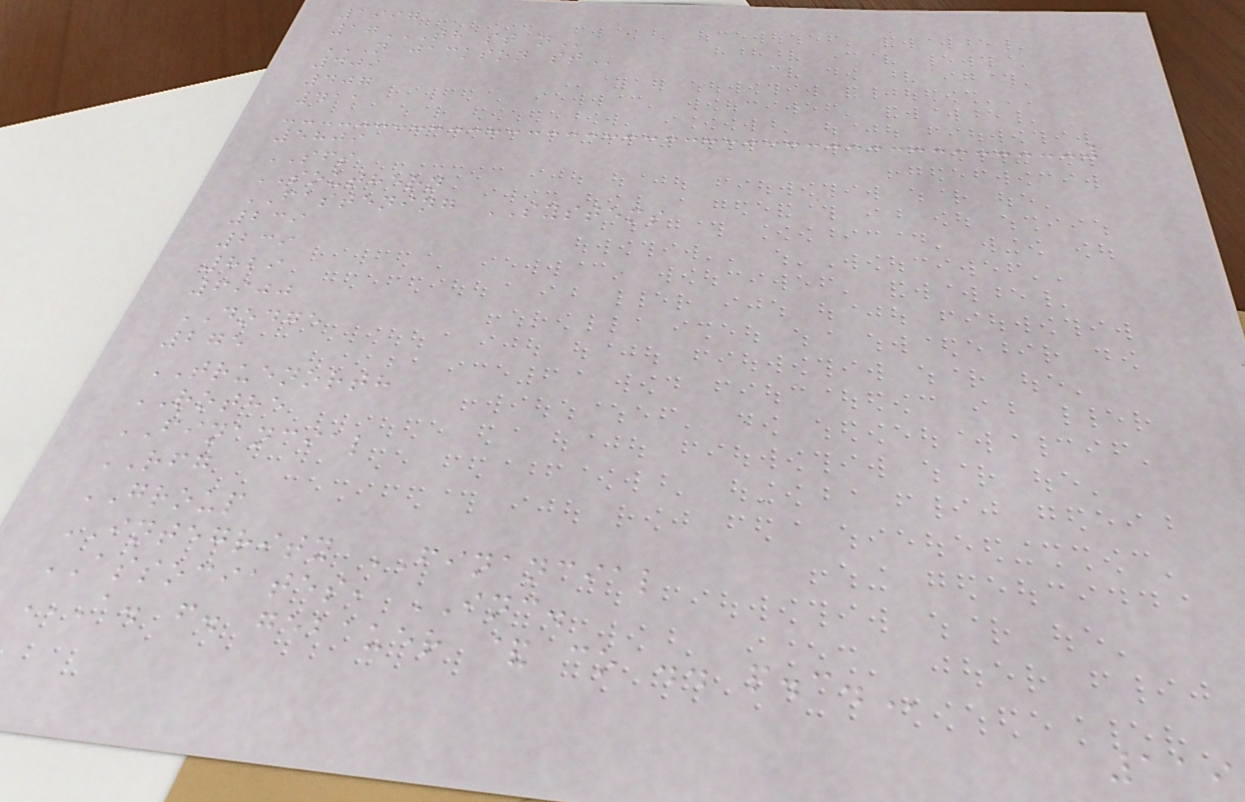1997
17TH ST N
N JACKSON ST
409
407
411
5809
SFS
SOUTHERN
FASTENING SYSTEMS
239
239
829
6900
DODGE
275
TRUENORTH
ROTHE
FINANCIAL
RFG
GROUP
INTEGRITY FINANCIAL
ASSOCIATES, INC.
A. F. GEBAUER & CO .. P.C.
119
